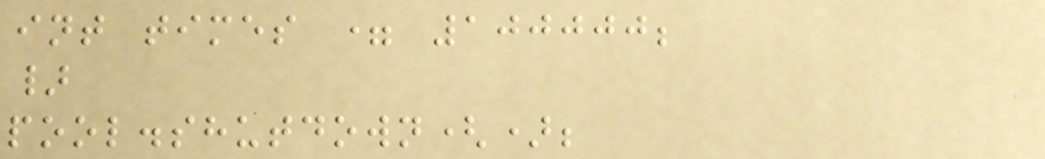int times = 100000;
}
pool.shutdown();
